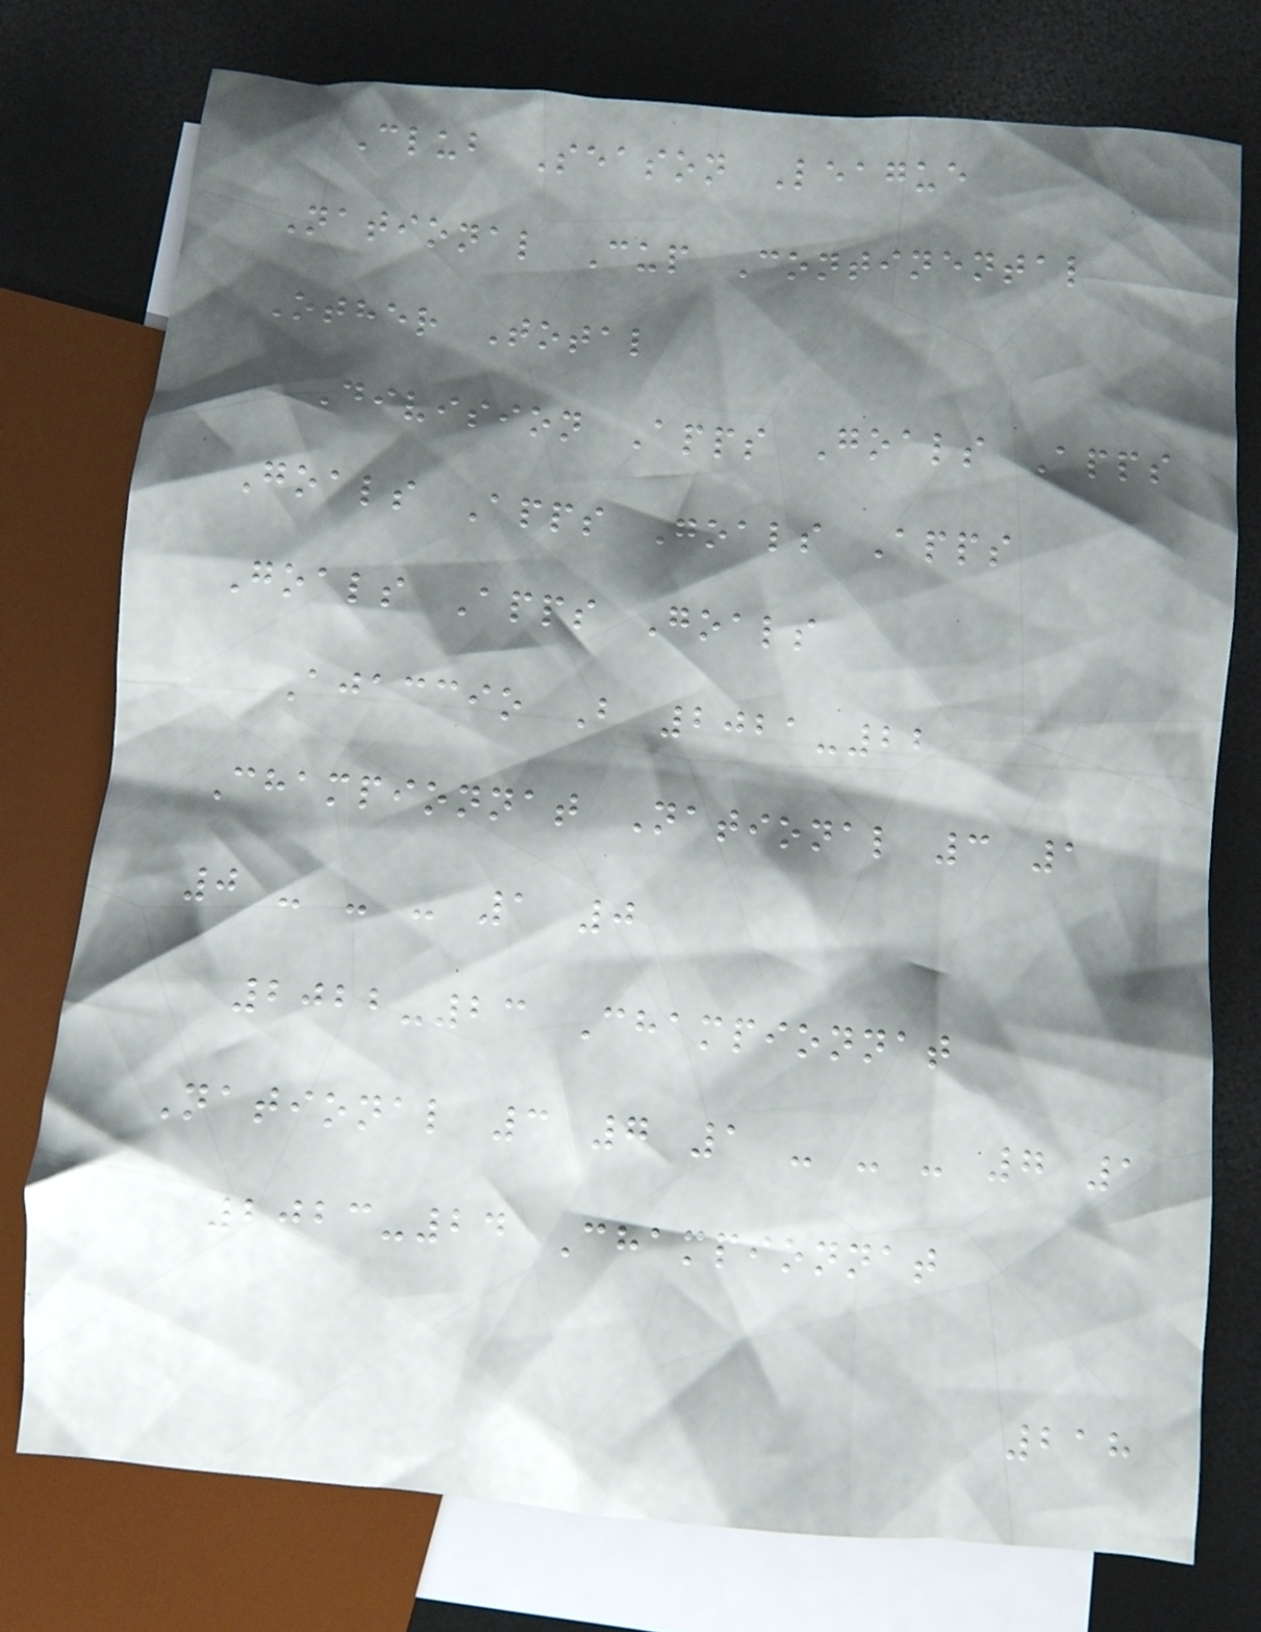Club Season League
National Cup Continental
Other Total
Division Apps Goals Apps
Goals Apps Goals Apps
Goals Apps Goals
Ajaccio B 2021-22
Championnat National 3 1
0 - - - 1 0
2022-23 Championnat
National 3 7 1 - - - 7 1
2023-24 Championnat
218
